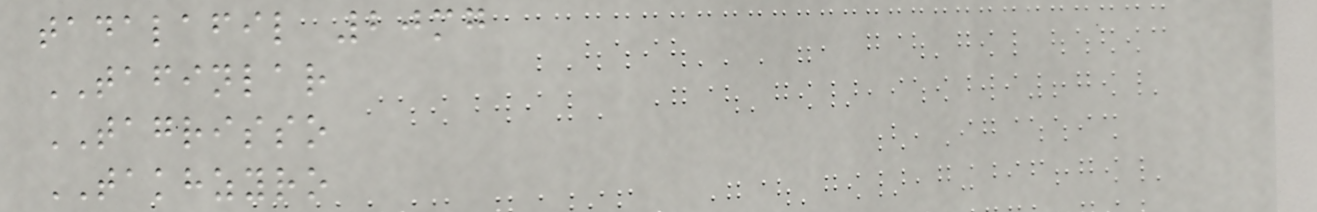tadalafil 20mg
TAFINLAR
TAGRISSO
TAKHZYRO
